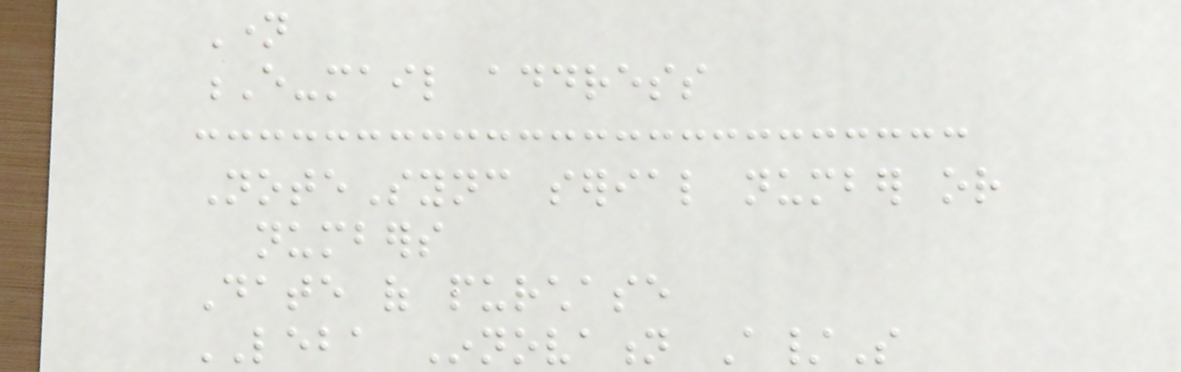Name
E-mail address
NoteSync serial number or
numbers
Date of purchase
LEBA Innovation A/S
